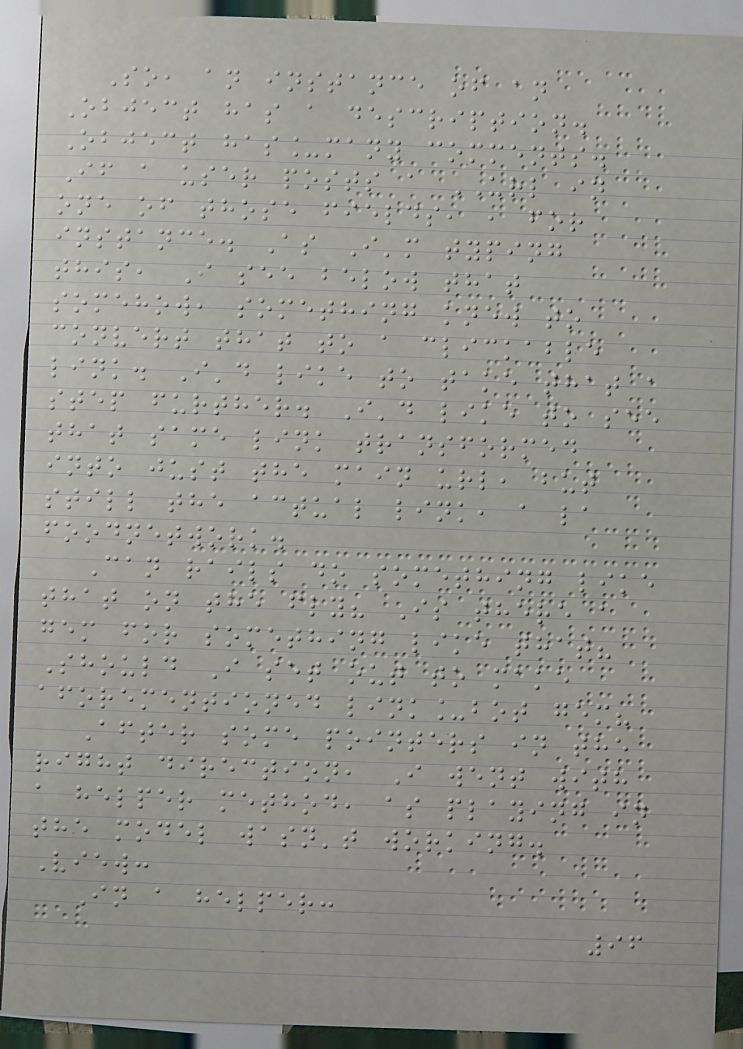So, an instance of an
Object has a description.
Object has_many comments.
If a user posts a URL in
one of those fields, , for
instance. As I'm typing
this, I see below that
somehow, something knew to
convert that to a clickable
link. I'd like to take that a
step further. I'd like to see
that same link transformed
into just the main url, but
still the actual link, a la
foodnetwork.
Can rails do something like
that on the fly? Is there a
gem for something like that?
Should I set out to make
aforementioned link_bot gem?
After some pointers in the
right direction, I went with
a helper method, as playing in
the model wasn't working.
View:
In a helper:
96
